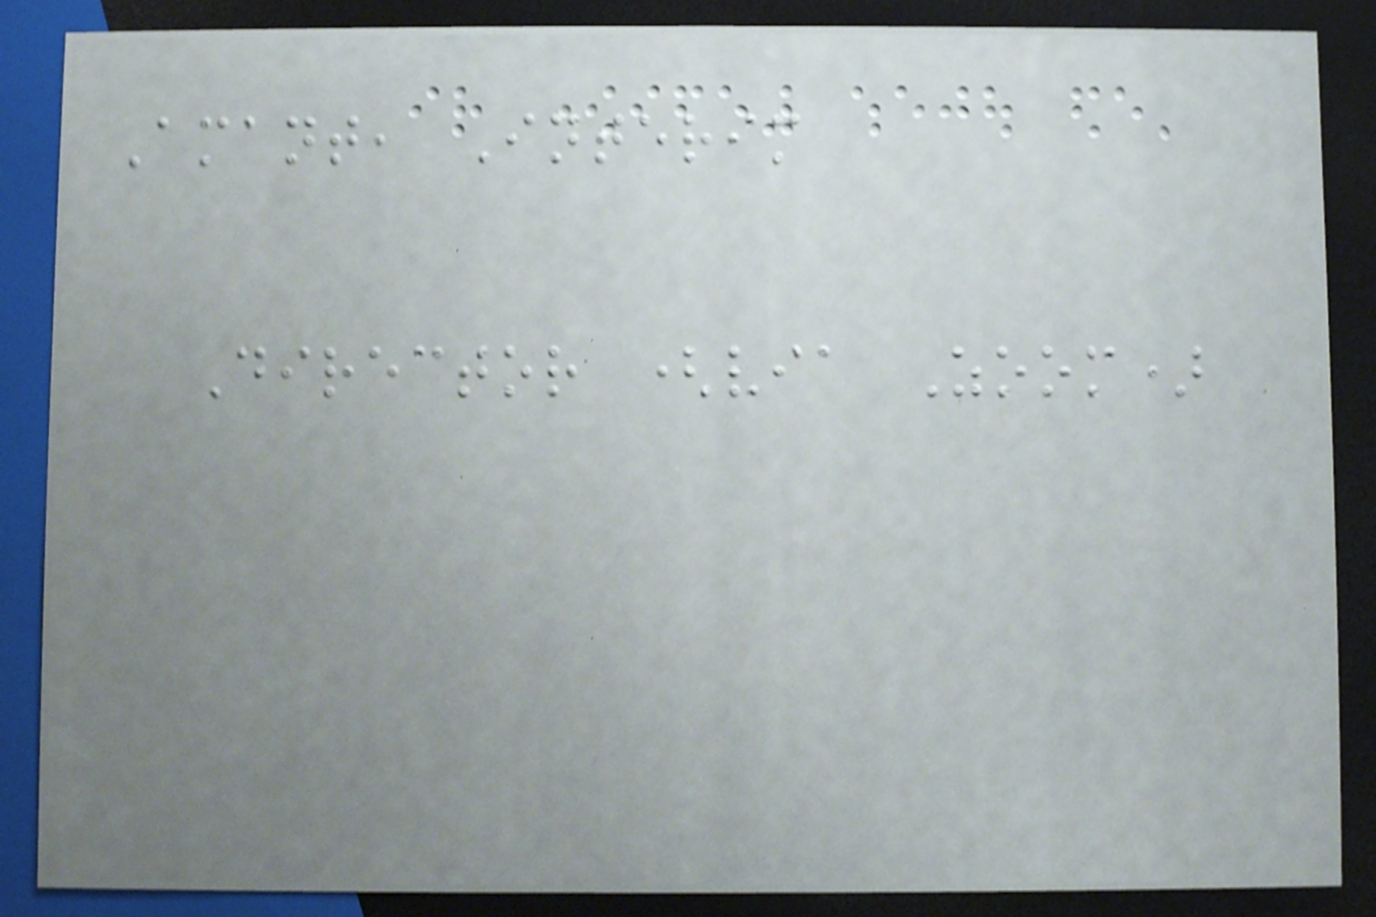Amant, Interim
Director (via Zoom)
